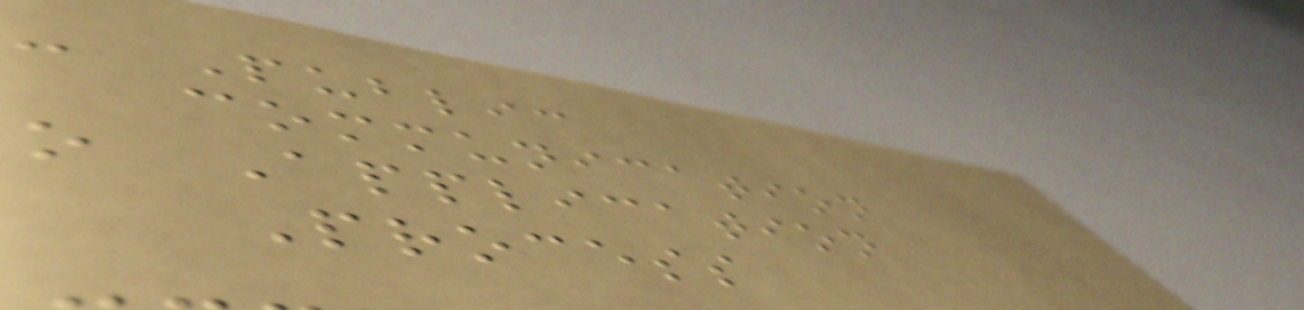- Public
communication
o Application
Process
